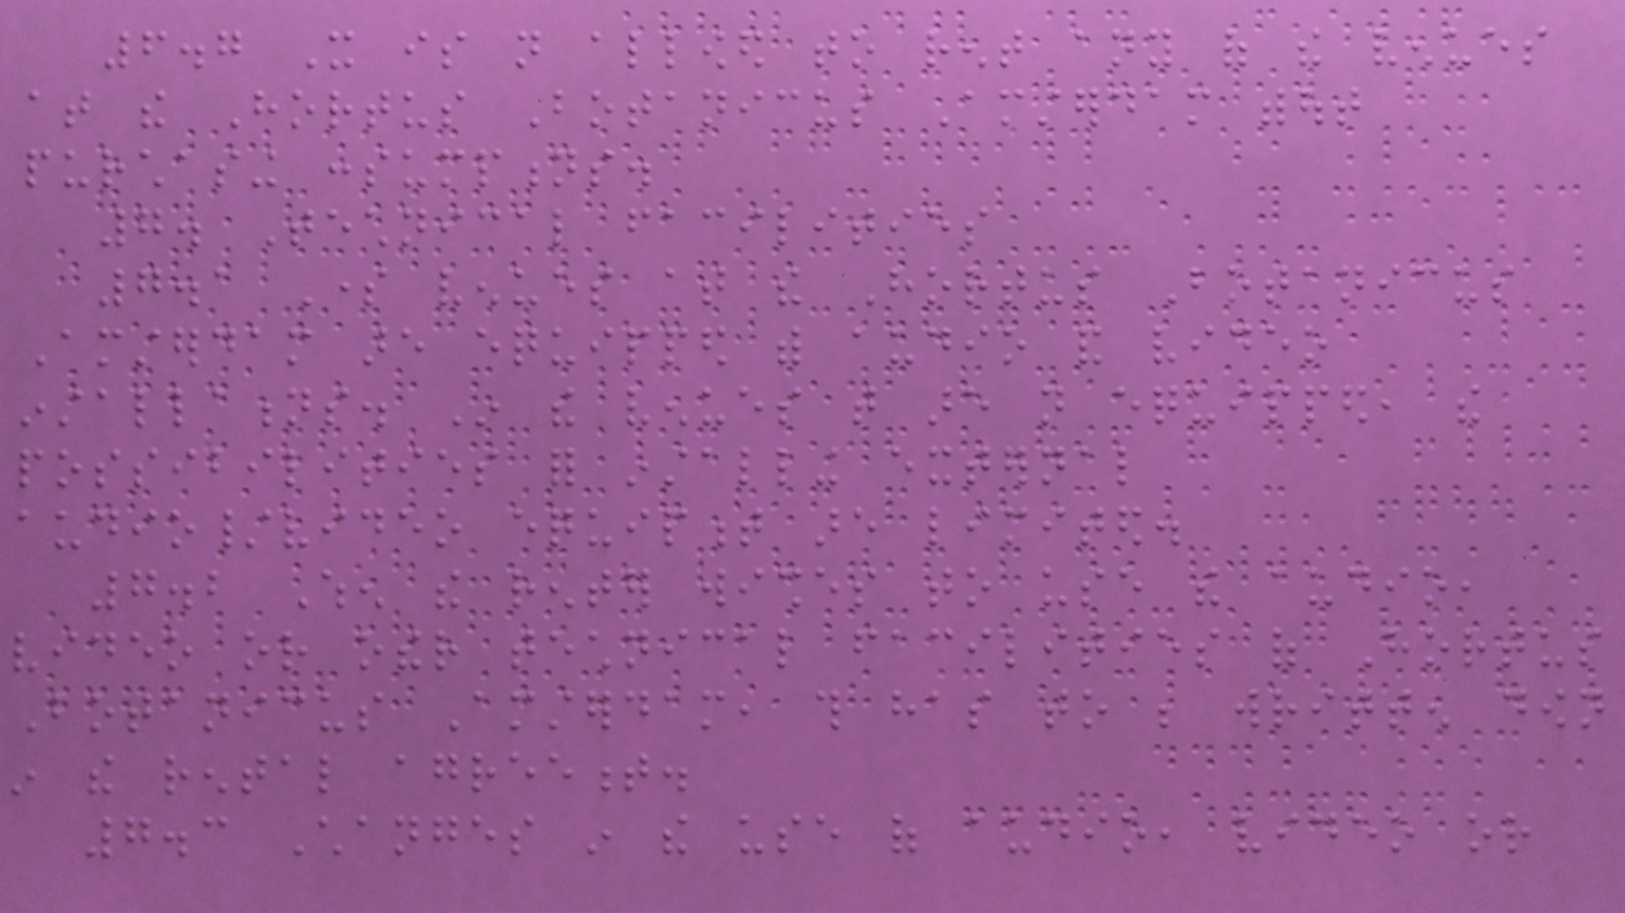6.7 It is not allowed to rent any of the venues
at the Hortus Botanicus Amsterdam without
purchasing consumptions.
7. Technical facilities
7.1 Some venues at the Hortus Botanicus
Amsterdam are equipped with audio and video
installations. In the venues that are not equipped, the
possibilities for installing external
audio/video equipment are limited.
7.2 When the renter wishes to use the audio,
video or other technical facilities of Hortus
Botanicus Amsterdam, this has to be written down
in the rental agreement.
7.3 Changes in the use of audio, video or
